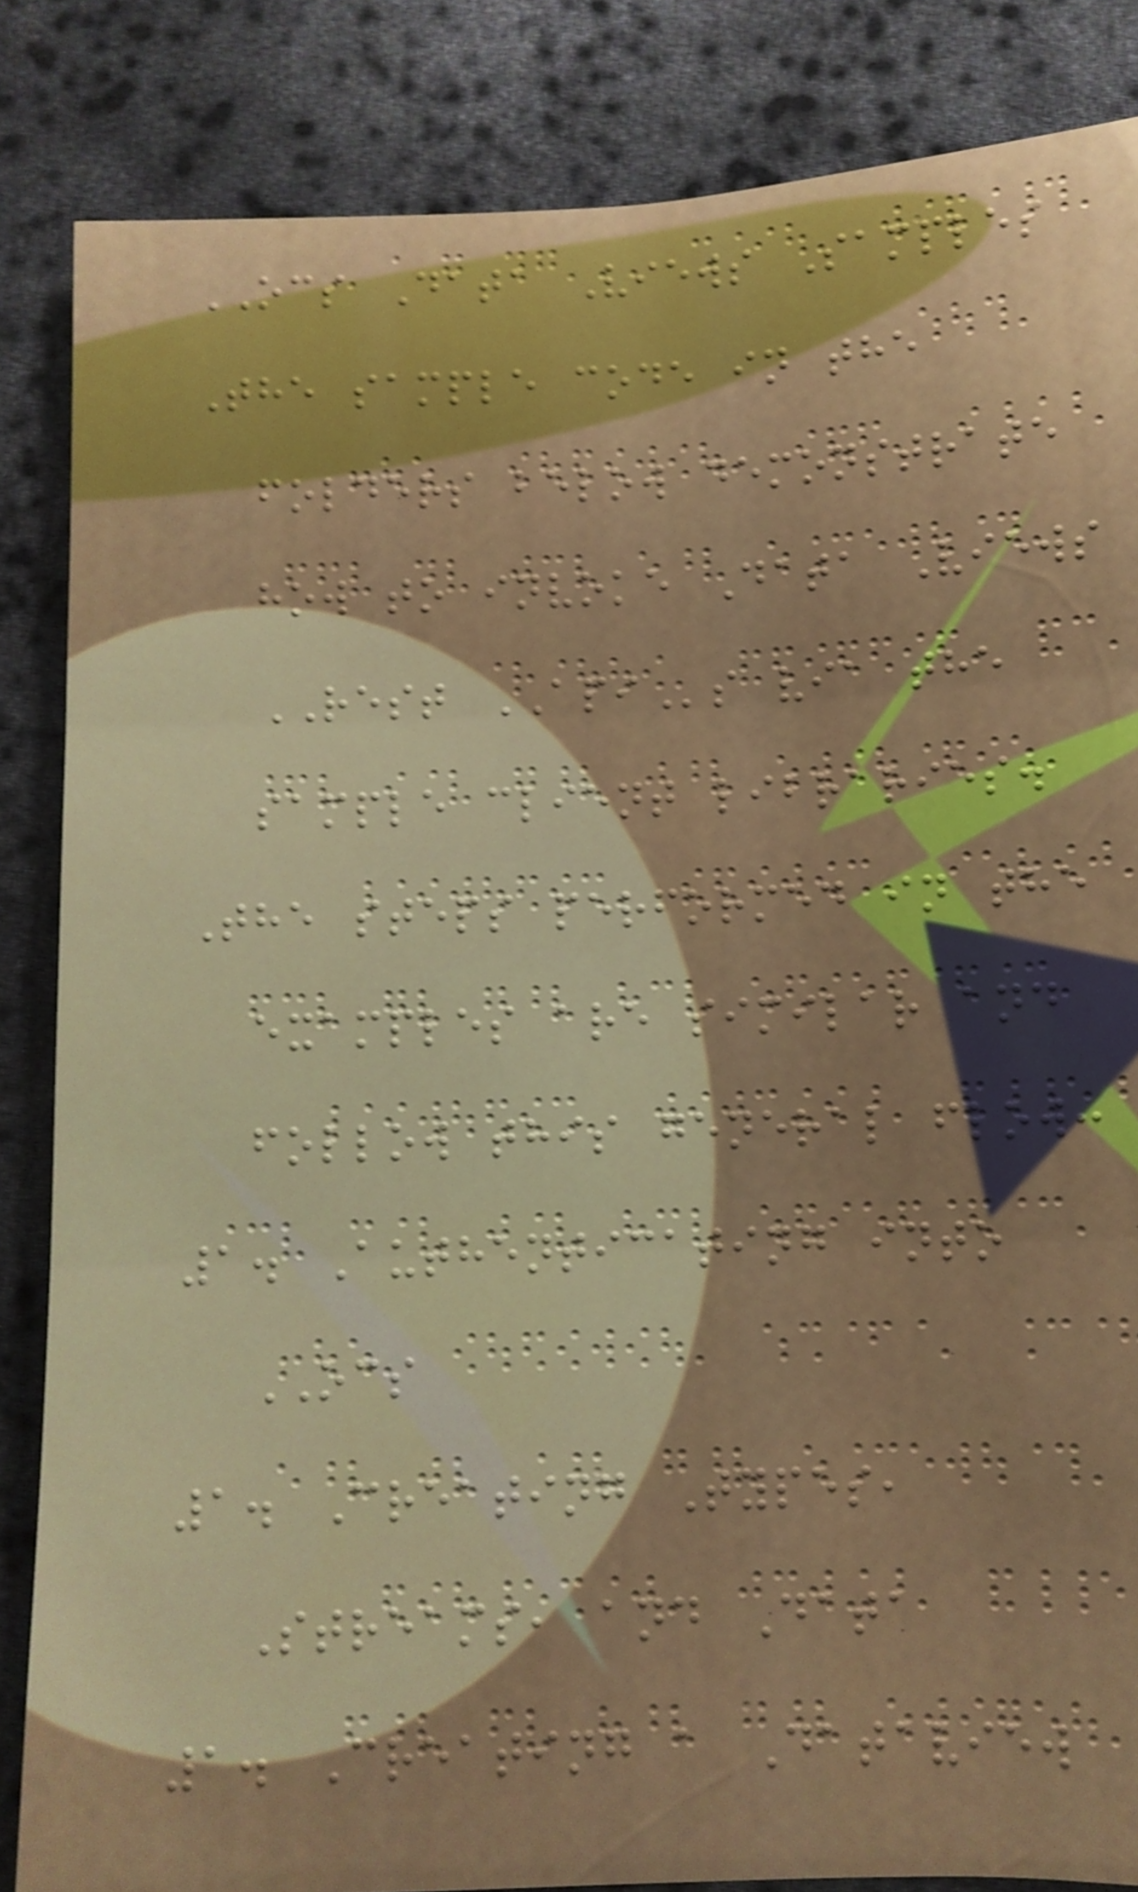OCS Data Views Samples
The sample code in the
folders below demonstrate
how to invoke Data Views
REST APIs via the
sample client libraries.
The steps performed in the
examples are similar and
follow this general flow:
1. Authenticating into
OCS
1. Creating Types,
Streams, and Data
1. Creating a Dataview
